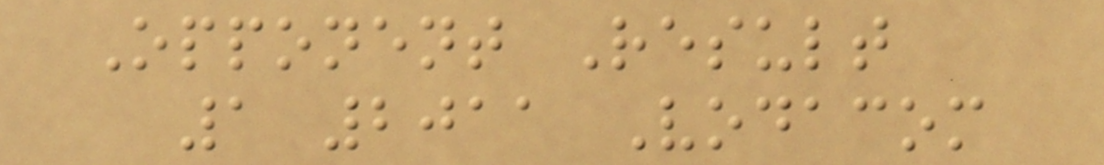Opponent Result
1 2011 Vodacom
